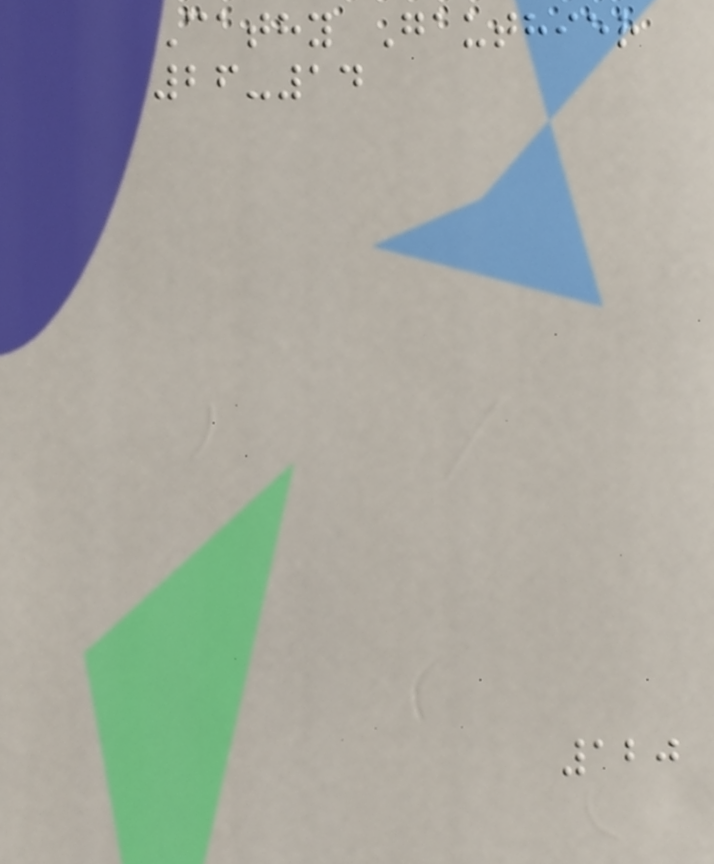Cathy Gauthier
26-14
120
